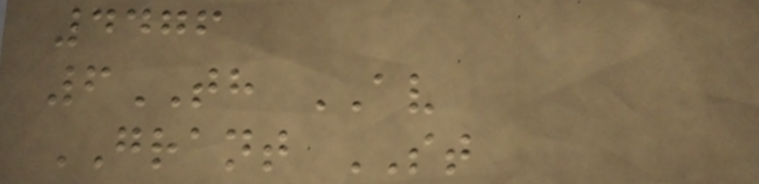4476
6TH AV
GRANT ST
